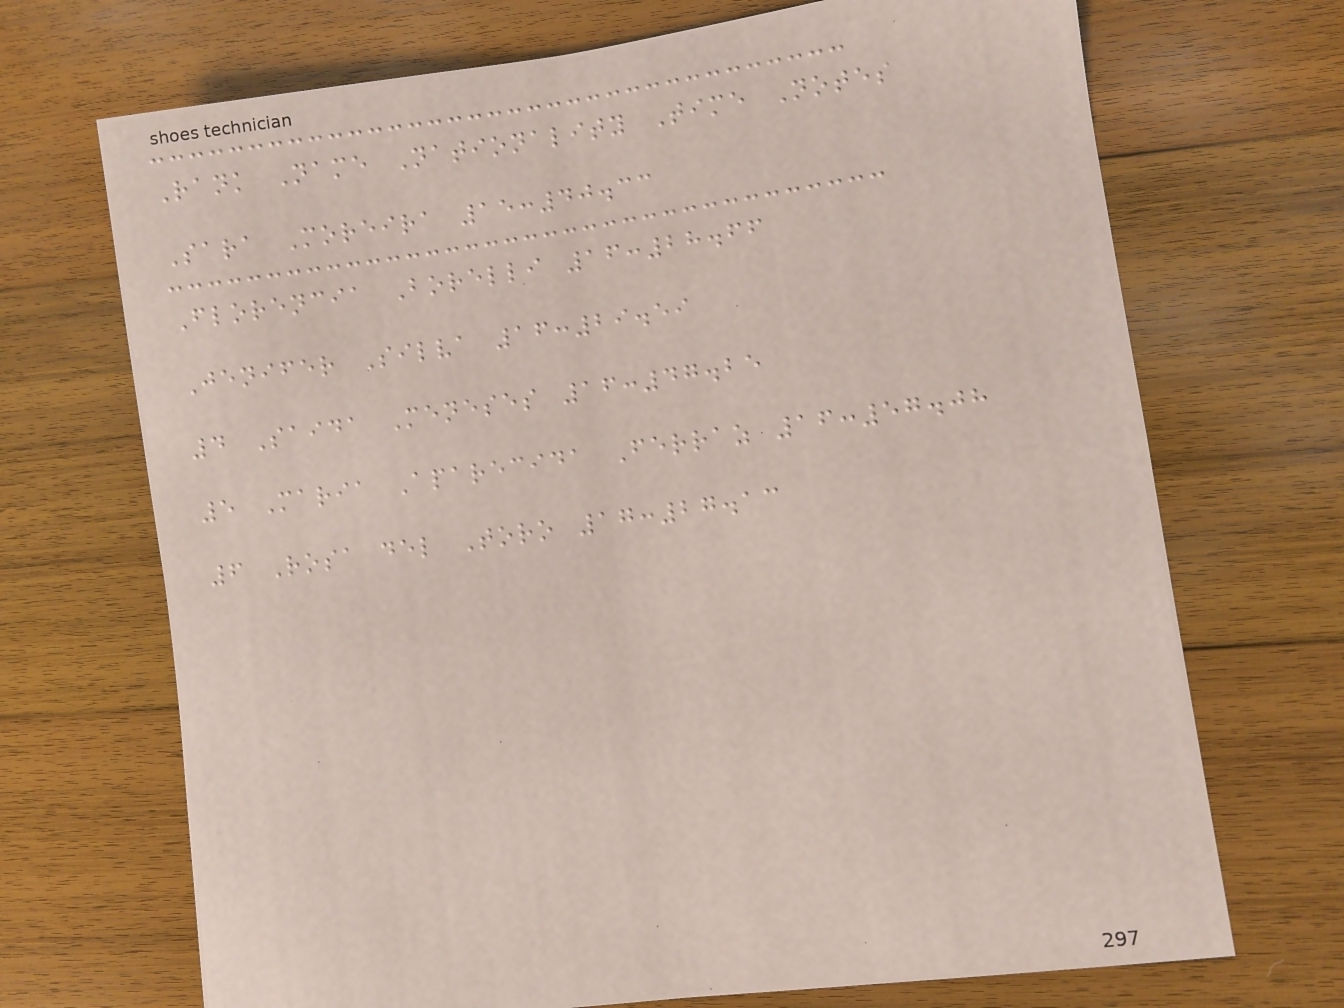Rank Name Nationality Time Notes
Sara Moreira 15:40.33
Florencia Borelli 16:28.66
Jenifer Silva 16:29.59
4 Saida Meneses 16:47.25
5 Maria Aparecida Ferraz 16:57.08
6 Rosa del Toro 17:27.13
